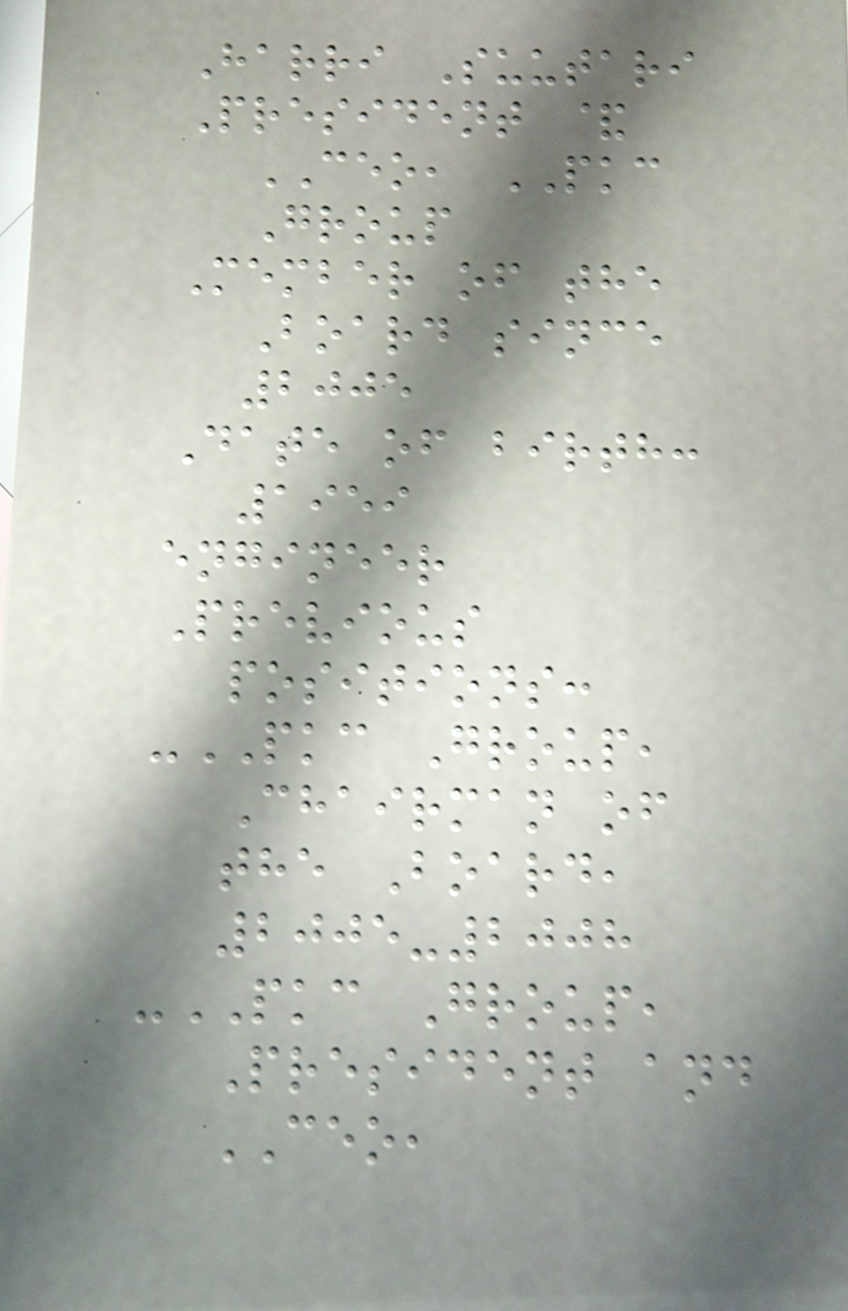Harri Suutari
President &
CEO, PKC
Group
Member of the
Board since
2005
Date of birth:
1959
engineer
Previous
positions:
-PKC Group,
Chairman of
the Board,
2005-2008
-PKC Group,
President and
CEO,
